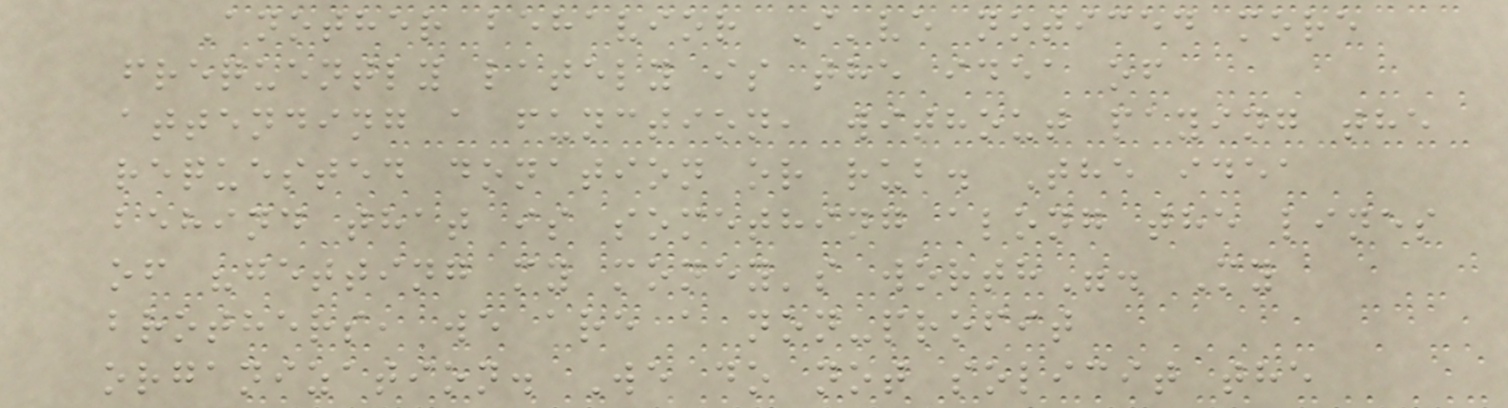Another behavior I've noticed more
frequently lately is the idea of
attending a function, without paying the
requested donation or rub. The idea
behind that is something along the lines
of "getting my money's worth". My
brothers, we are a non-profit
organization. We do not solicit the
